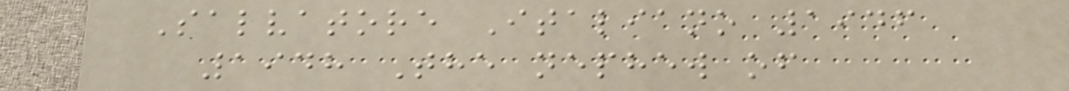Salvatore Italiano 1946
1948 The nephew of
